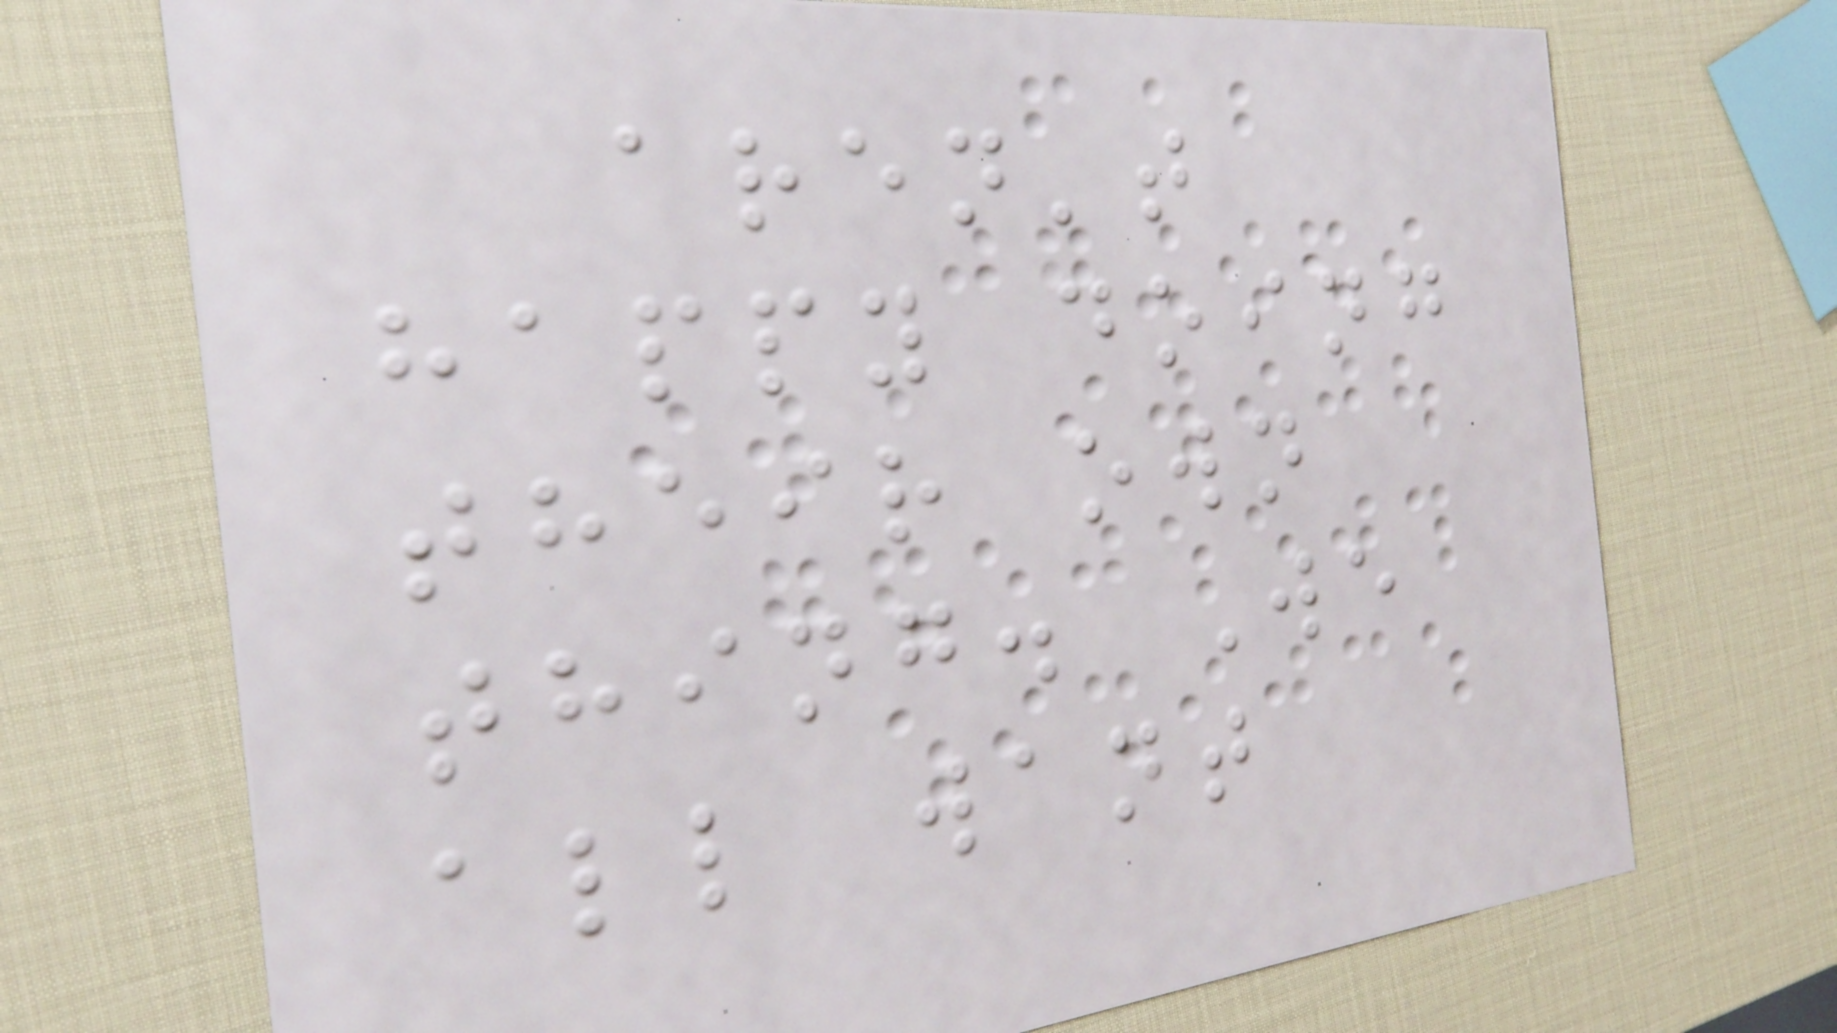aren't
happy doing
their own
thing. We
all want
